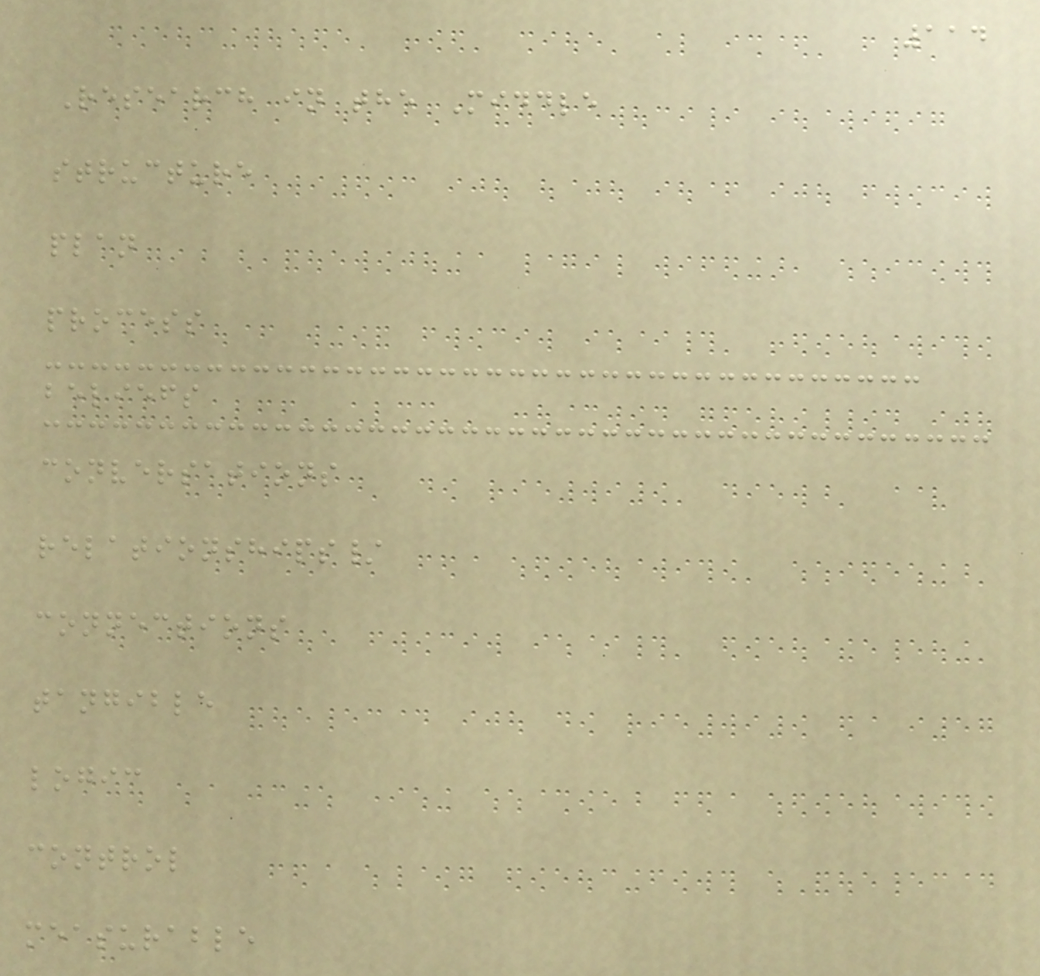114
Research in the Middle
structure
plan
process
beliefs
conversations
relationships/
connections
tangible
logic
control
measurable
